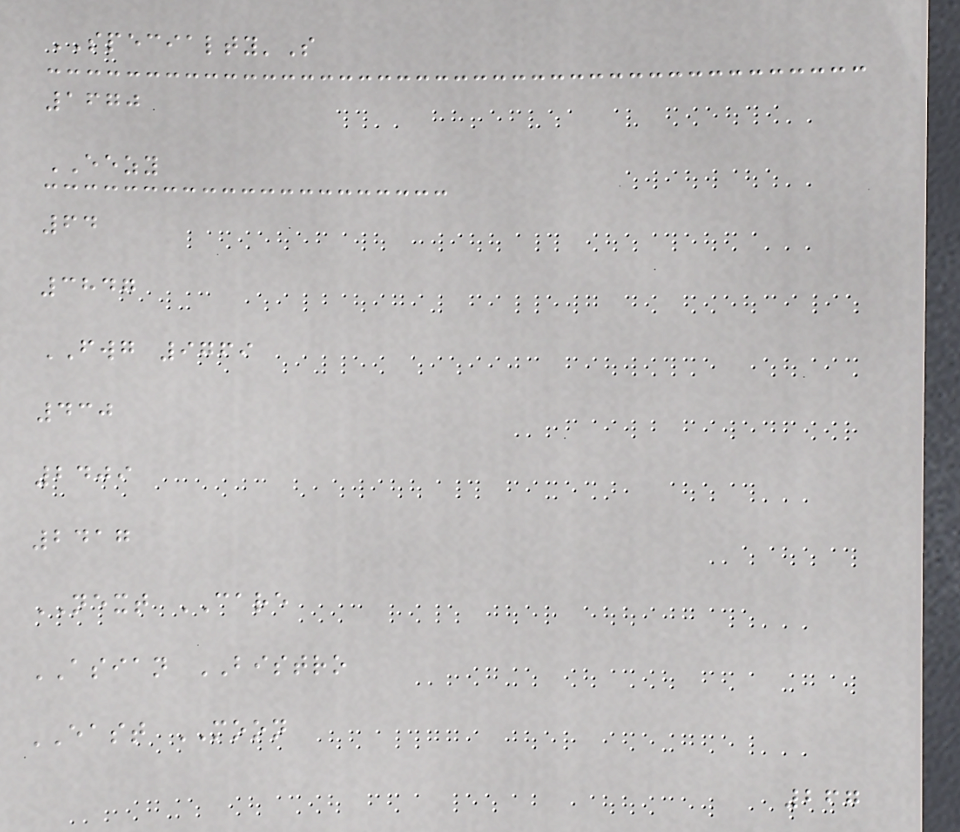SPECIALTY'S
1670
EEZY
64
3847
FWG 9769
430
2409
2417
NEXT CARE
ASIAN BISTRO
EAST MOON
267
